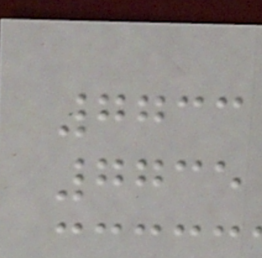7733
7735
